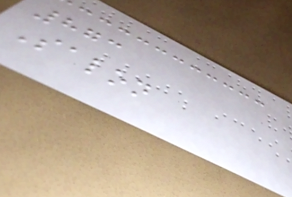873
Salon
